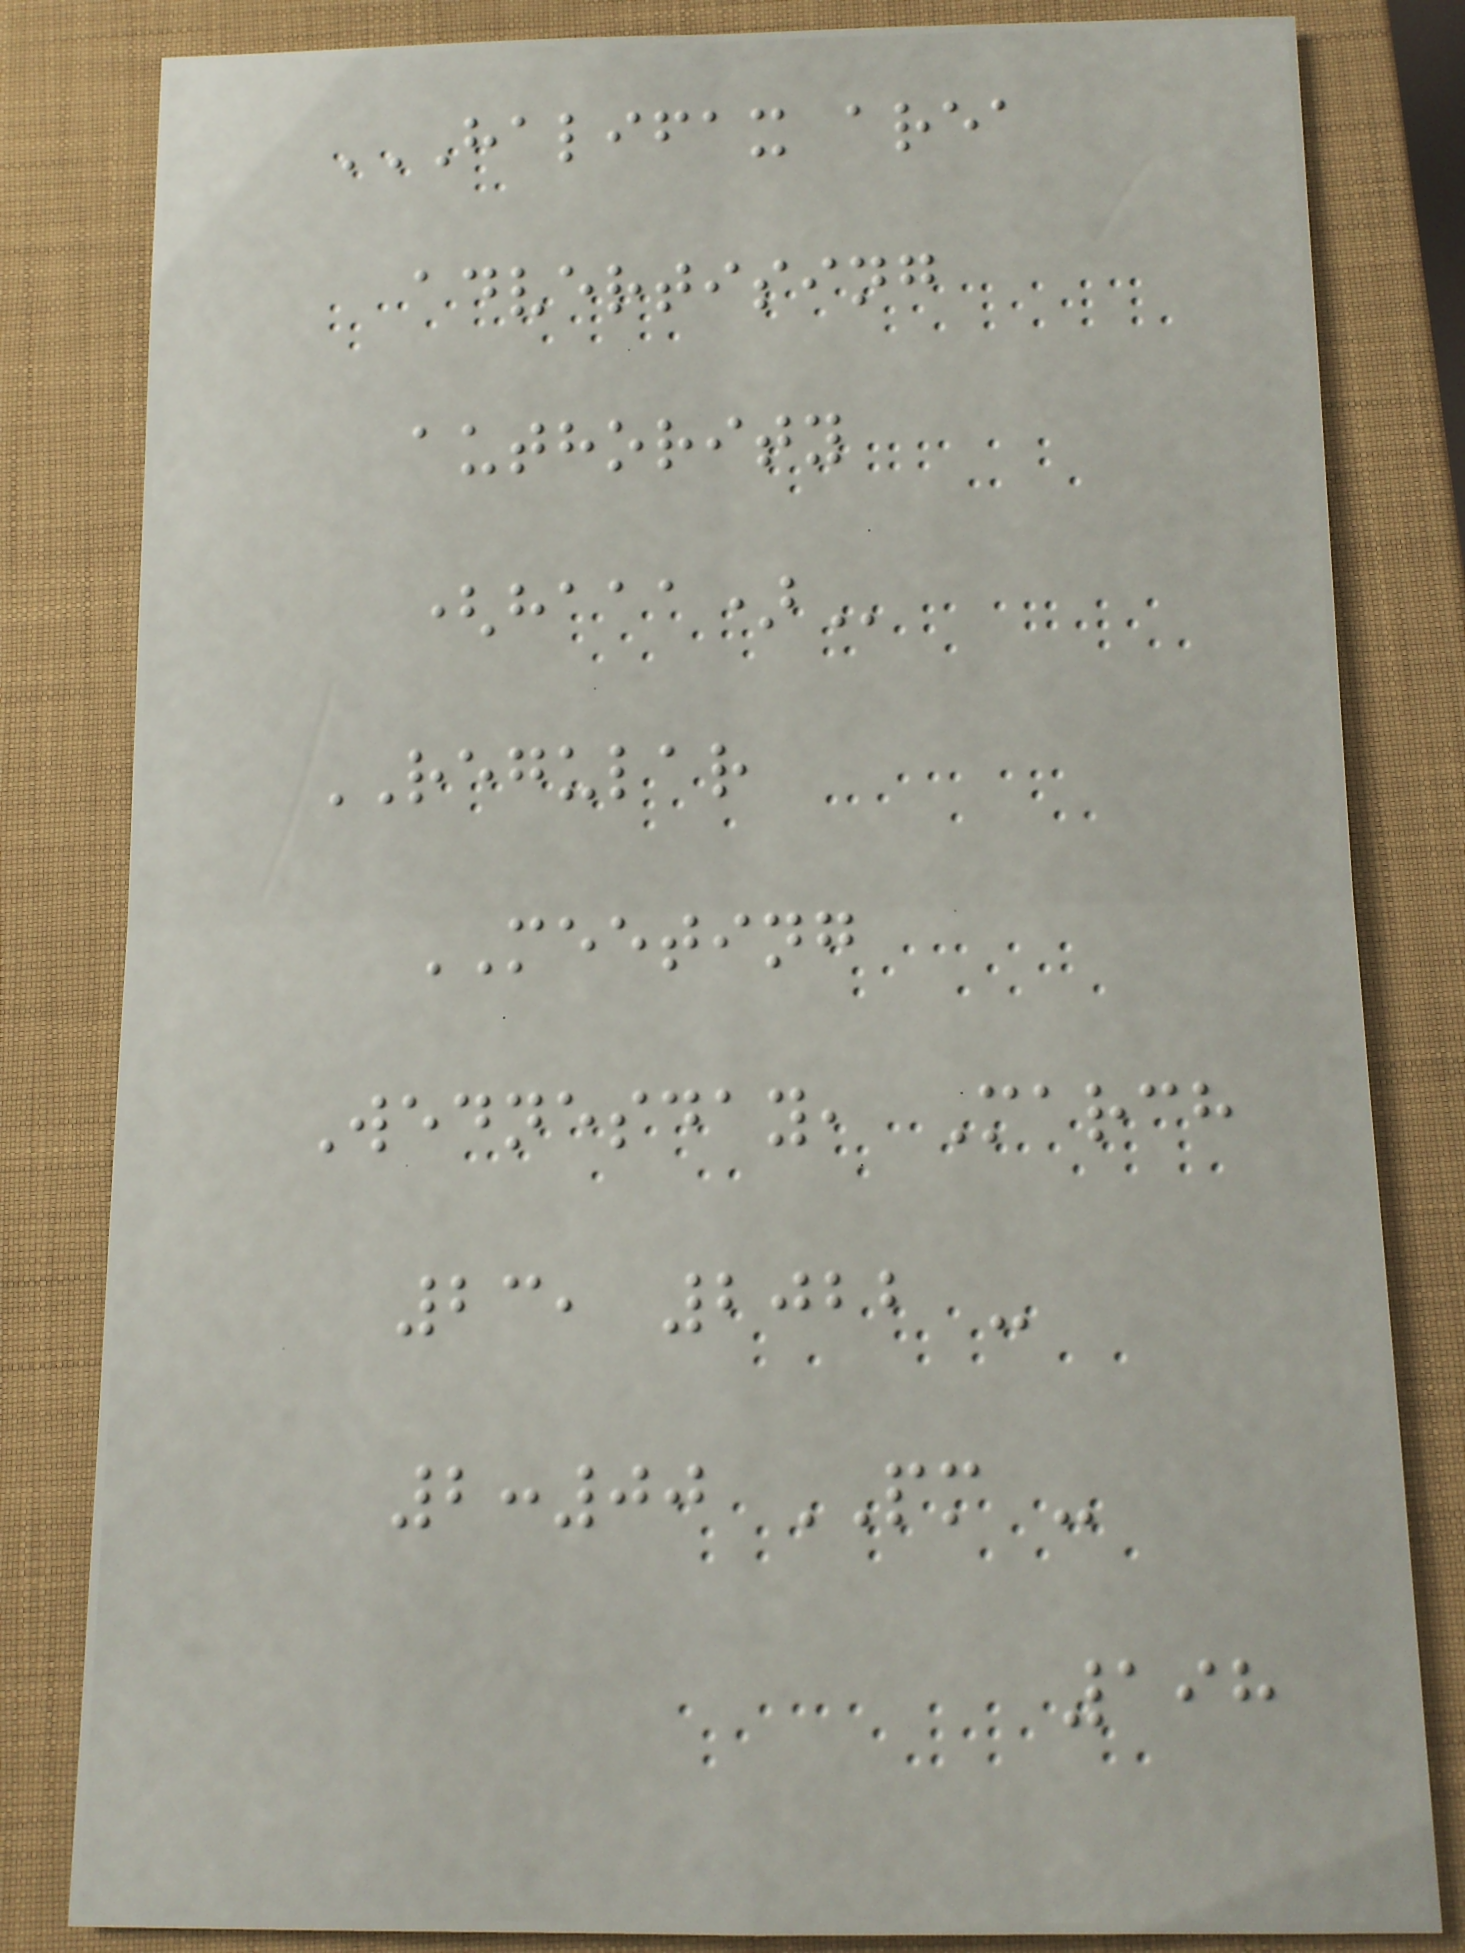HALIFAX AREA
ADVERTISING
AUTHORITY
(HAAA)
REGULAR
MEETING
Wednesday, March
23, 2022 -
2:00 PM -
198
